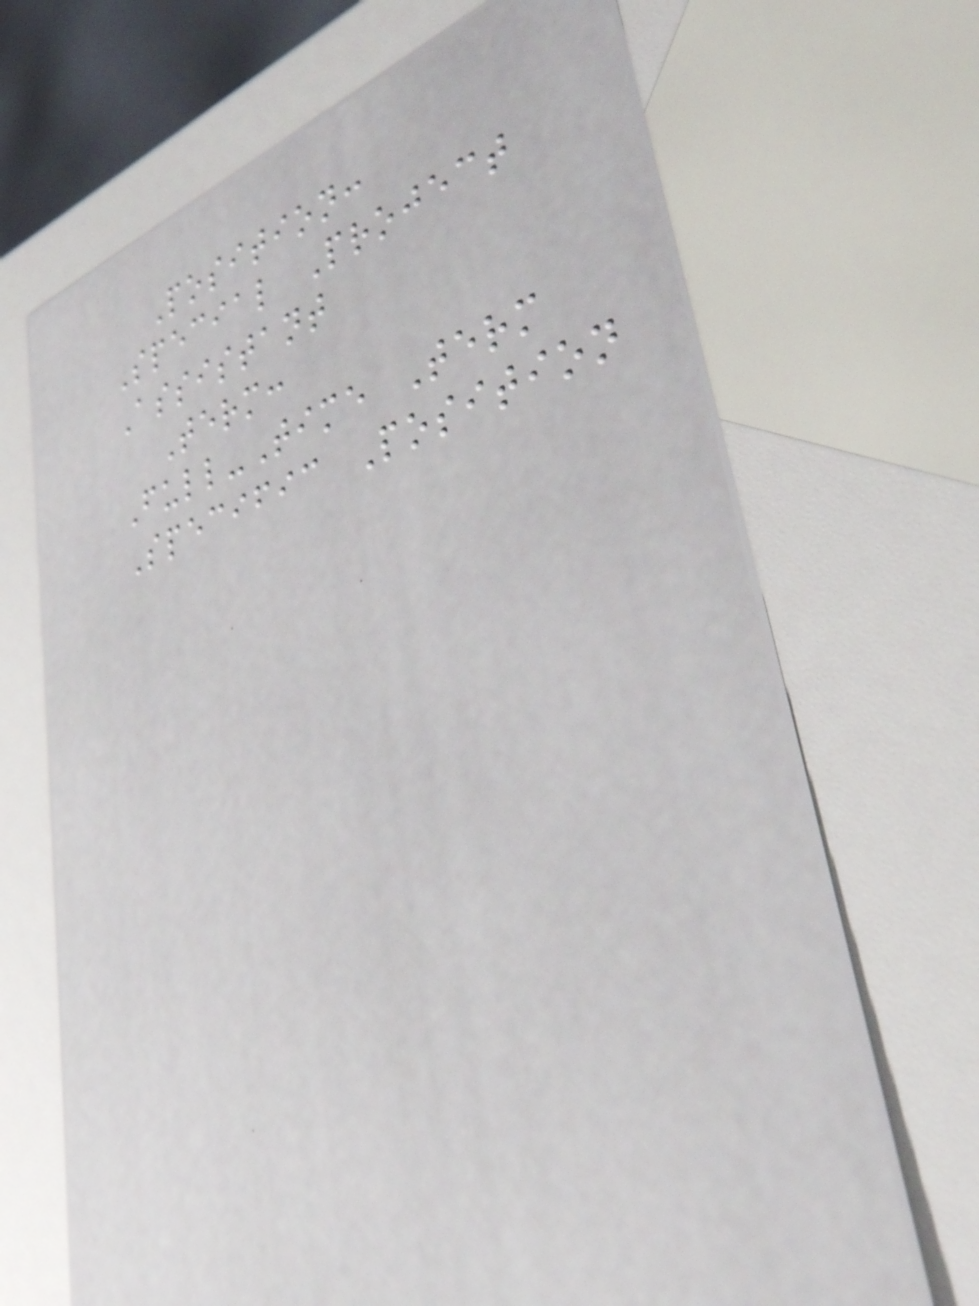Position:
Special Project
Assistant
Term:
Full-Time Term
Specific Position
